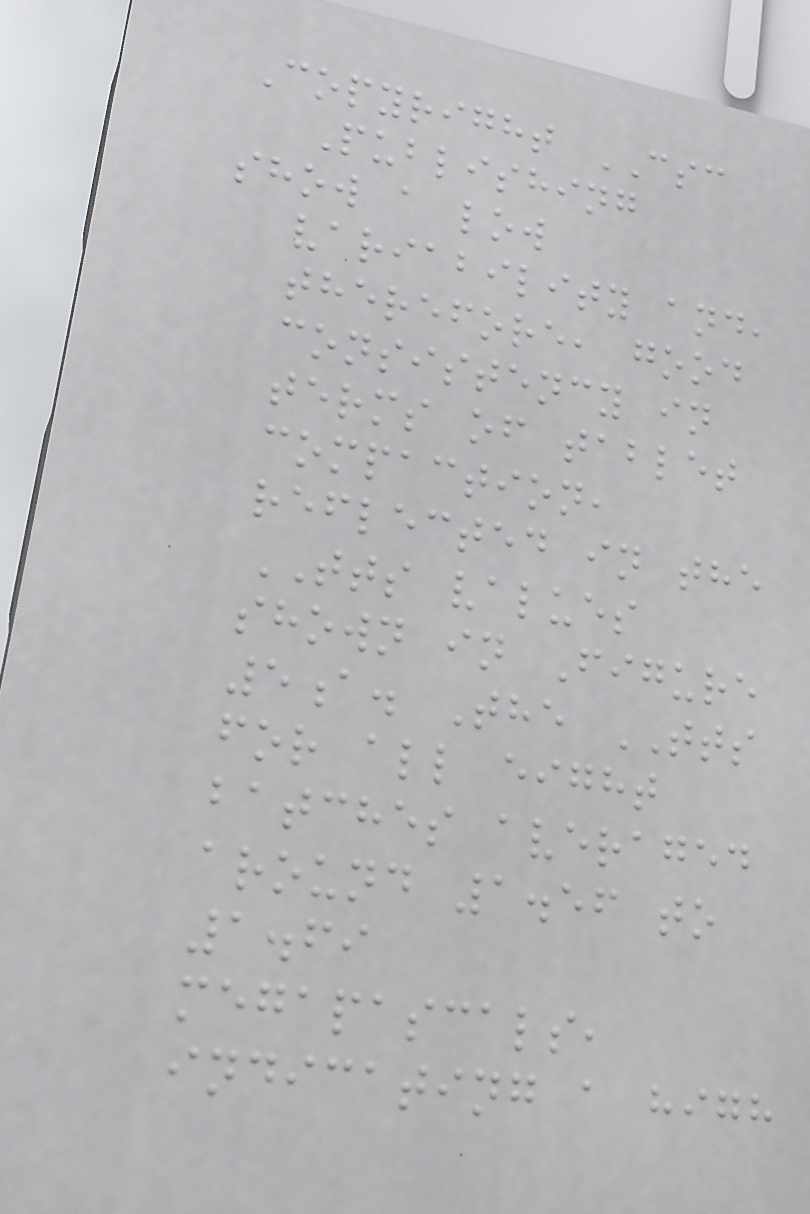Copyright CSC
Publishing
show a low
variability and,
therefore, good
consistency in
terms of tablet
compaction,
reflected in the
TTS values
shown in Figure
5a. The TTS
for all eight
batches averaged
around 1.56 to
1.69
megapascals,
indicating a high
